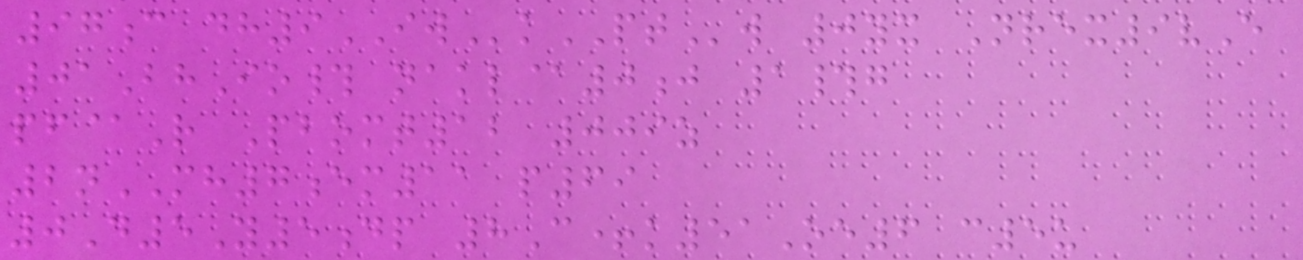97c dh9IWkPTw 0yx Nrex9vE
01BhIo# nakl@0j 1#g
pf@R Pbomt12 009z
2nMH7em11 p69
0D5Y5dp 8C+k51Oe6 c5u
